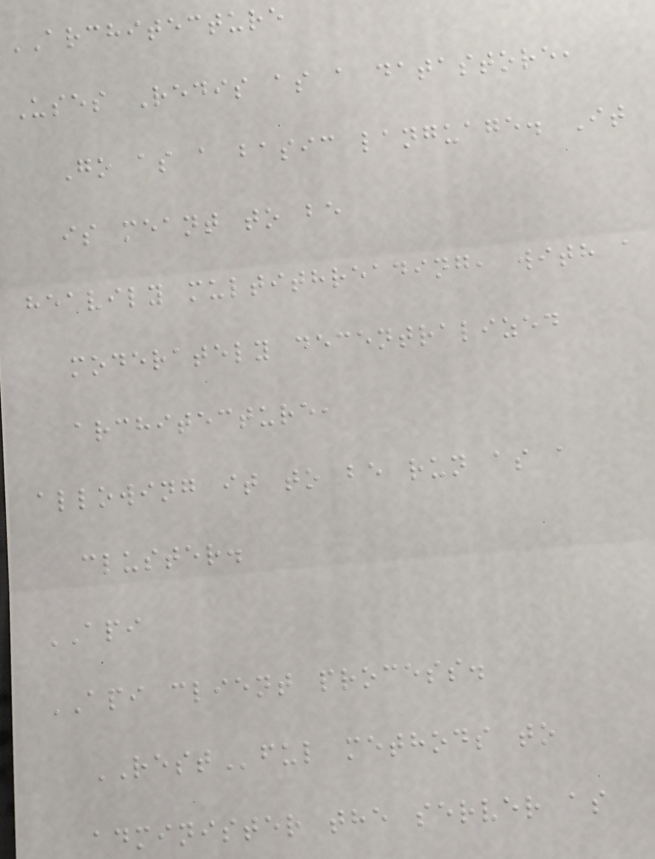ARCHITECTURE
Uses Redis as a datastore,
Go as a basic language. It
is meant to be
heavily multithreading, with a
moderately decentralized
architecture,
allowing it to be run as a
cluster.
API
API client process.
RESTful methods to
administer the server as
